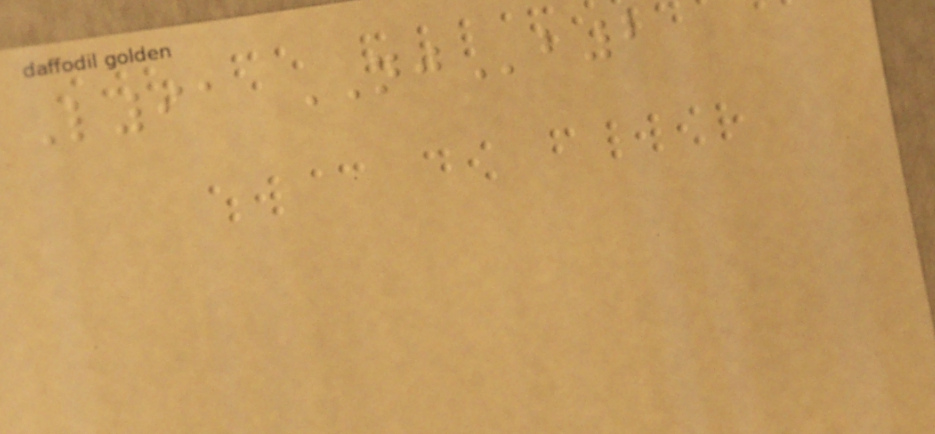L91 NJb2
